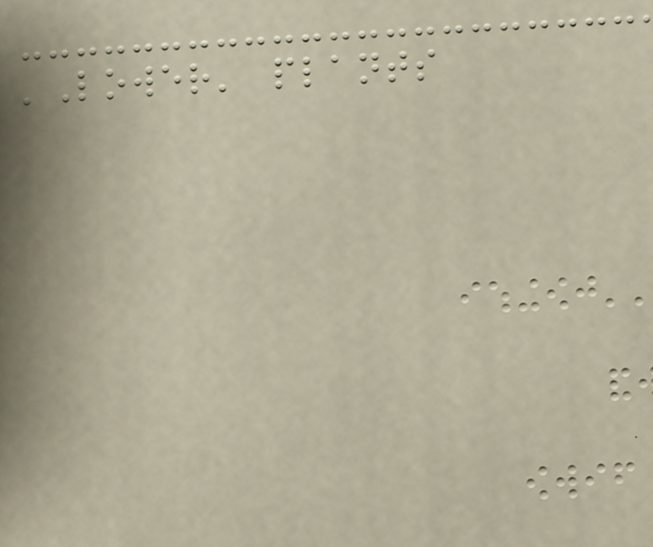'Lower' plants
